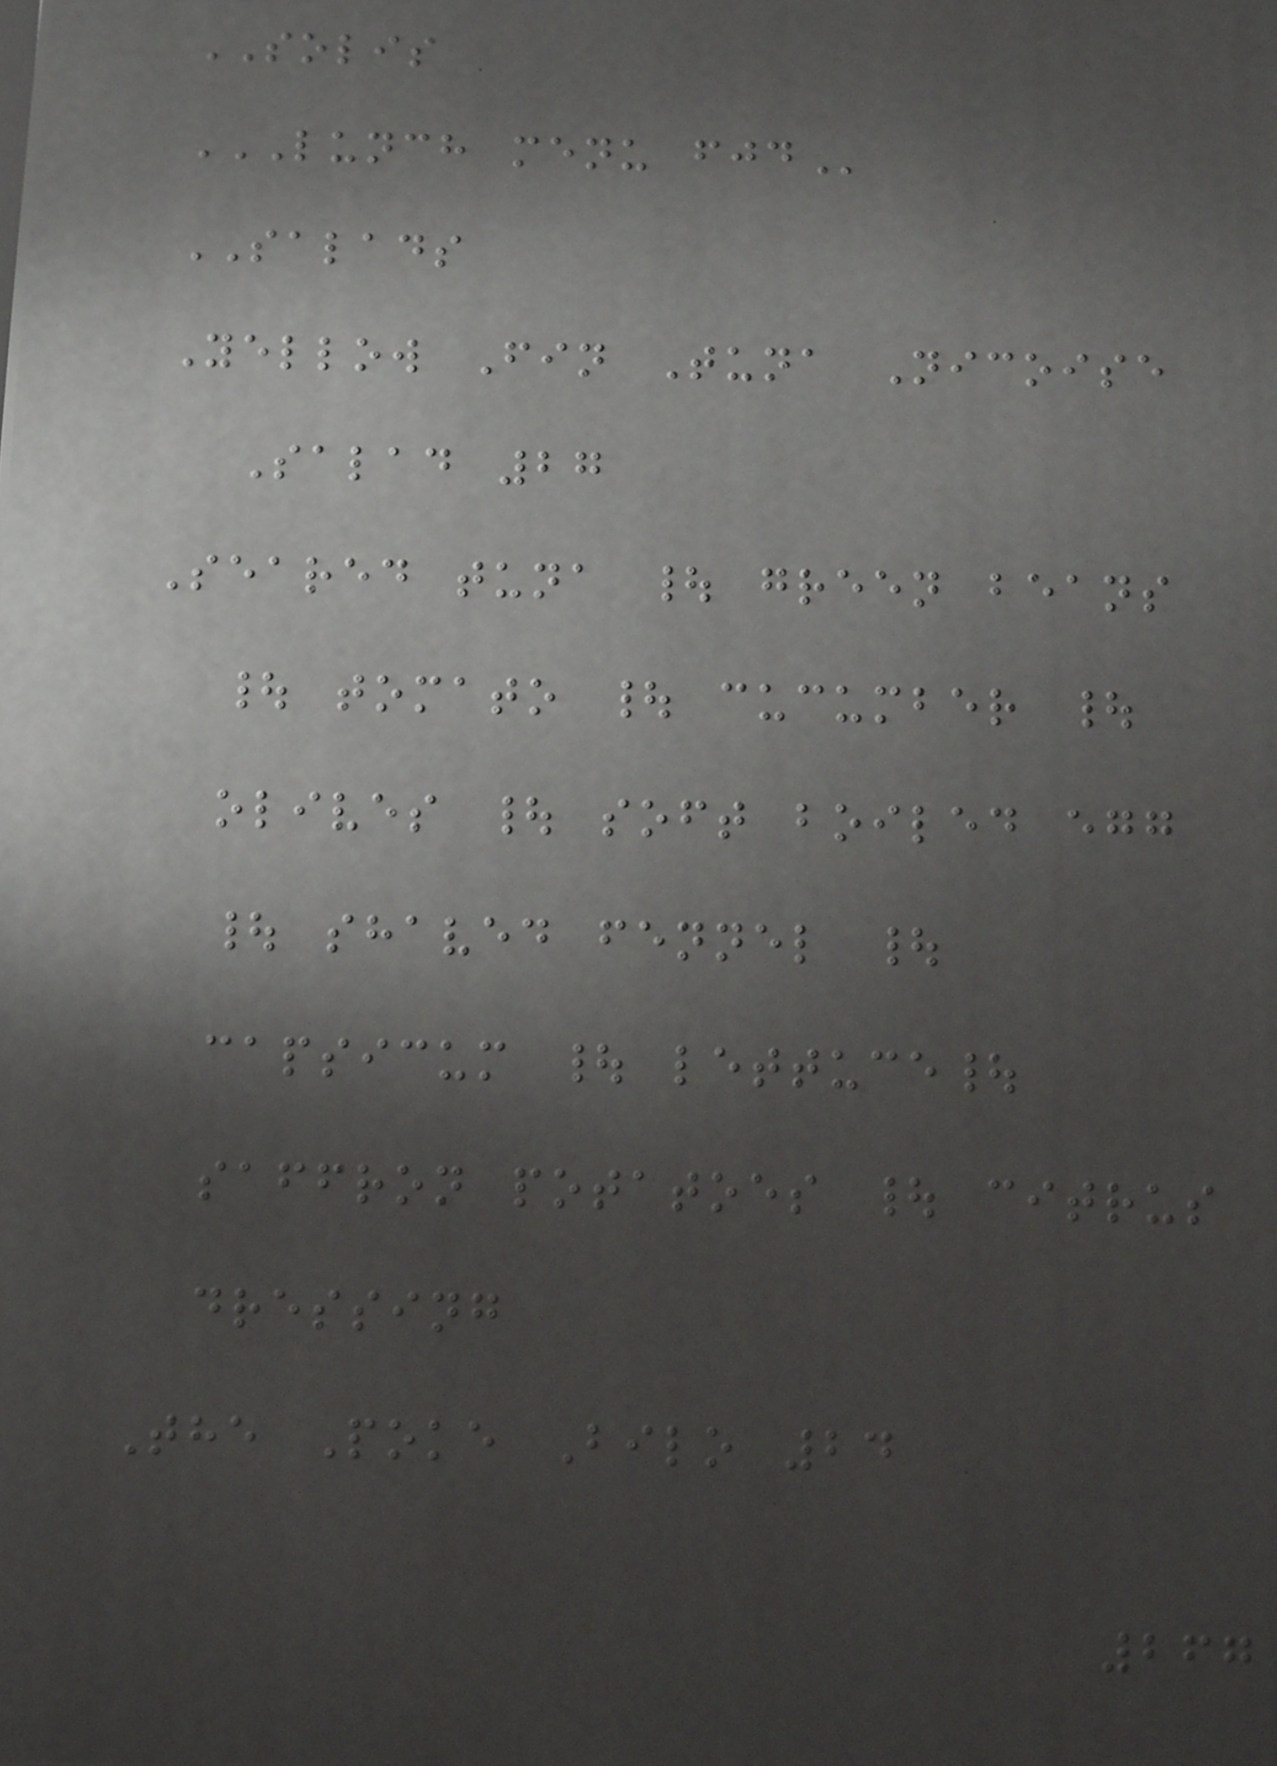SOLIS
LUNCH MENU FJD
SALADS
Yellow Fin Tuna Nicoise
Salad 27
Seared tuna | green beans
| tomato | cucumber |
olives | soft boiled egg
| shaved fennel |
capsicum | lettuce|
saffron potatoes | citrus
dressing
The Poke Bilo 24
267
